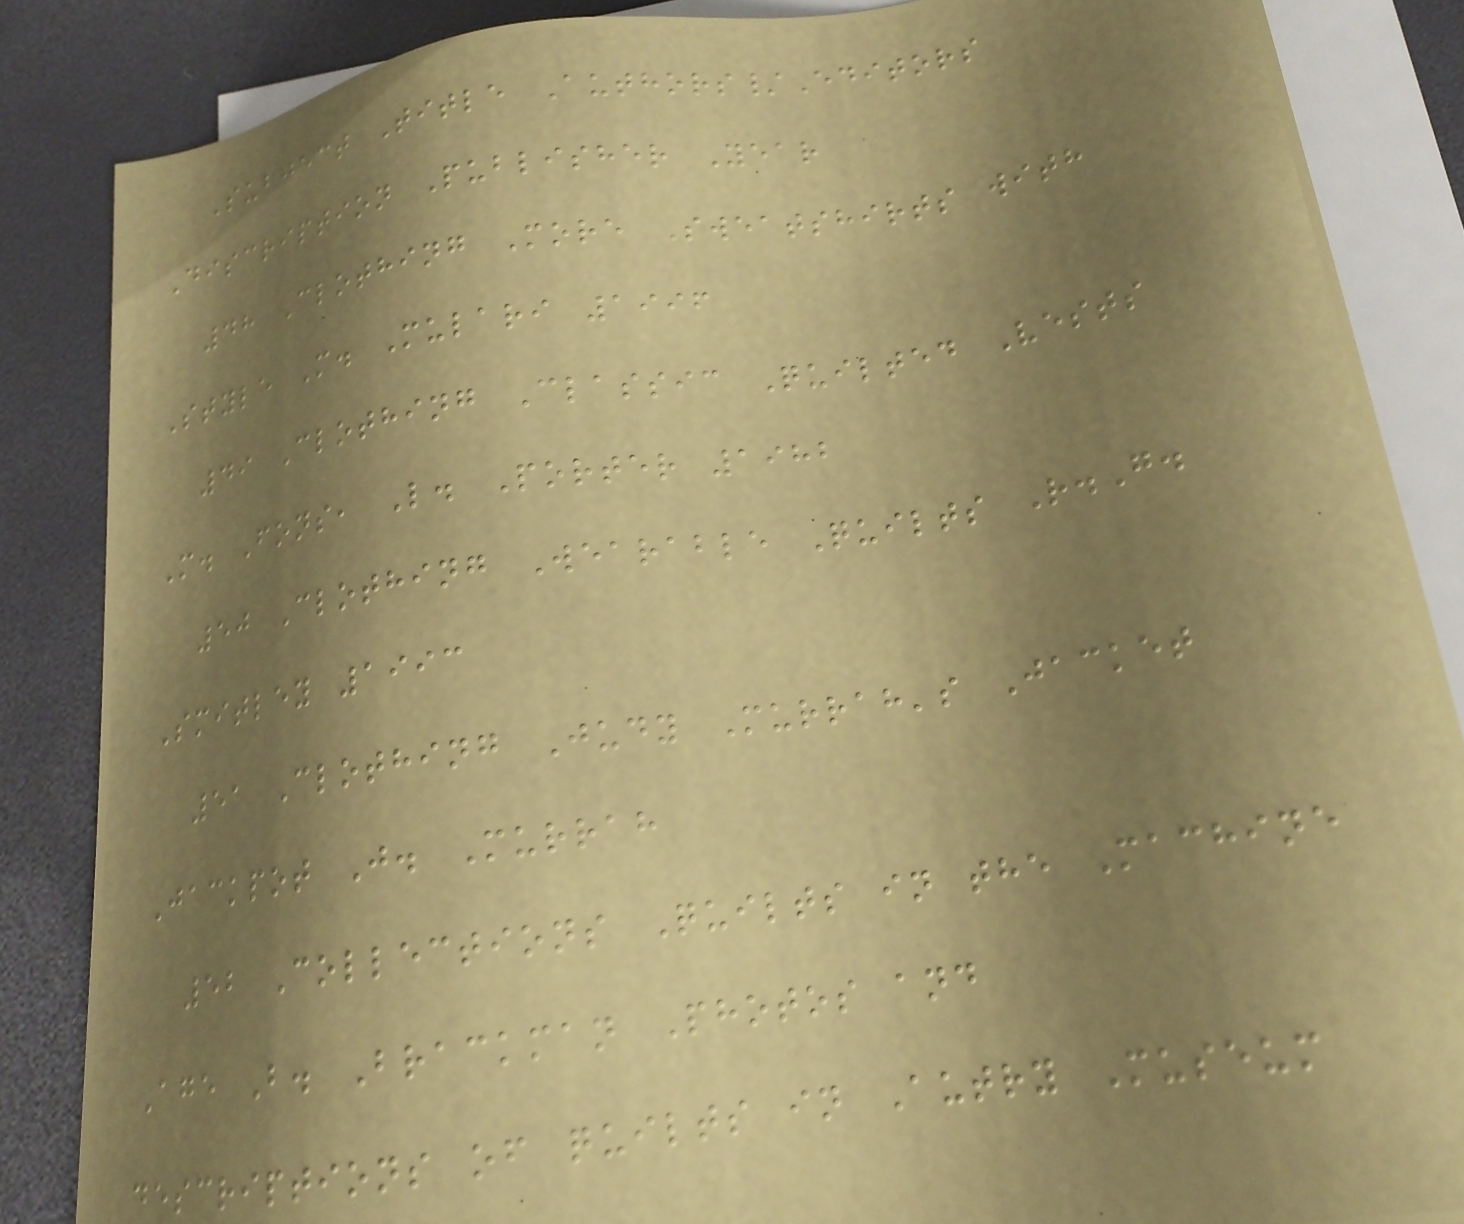Subject Title Authors/Editors
Discription Publisher Year
48 Clothing More Sweatshirts with
Style M. Mulari 1996
49 Clothing Classic Quilted Vests
M. Fons, L. Porter 1982
50 Clothing Wearable Quilts R.G.
Smitley 1993
51 Clothing Judy Murrah's Jacket
Jackpot J. Murrah
52 Collections Quilts in the Machine
Age B. Brackman Photos and
descriptions of quilts in Autry Museum
